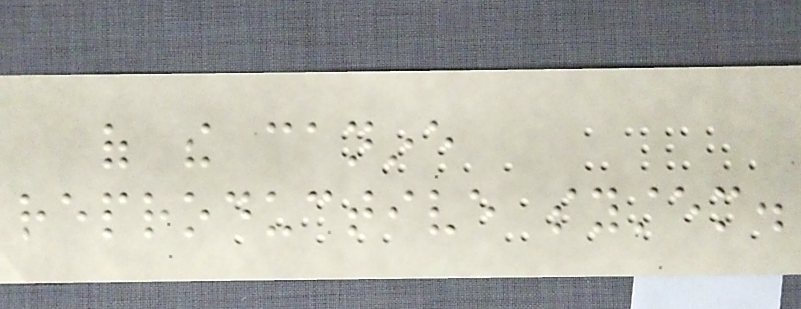of the canine
reproductive system.
